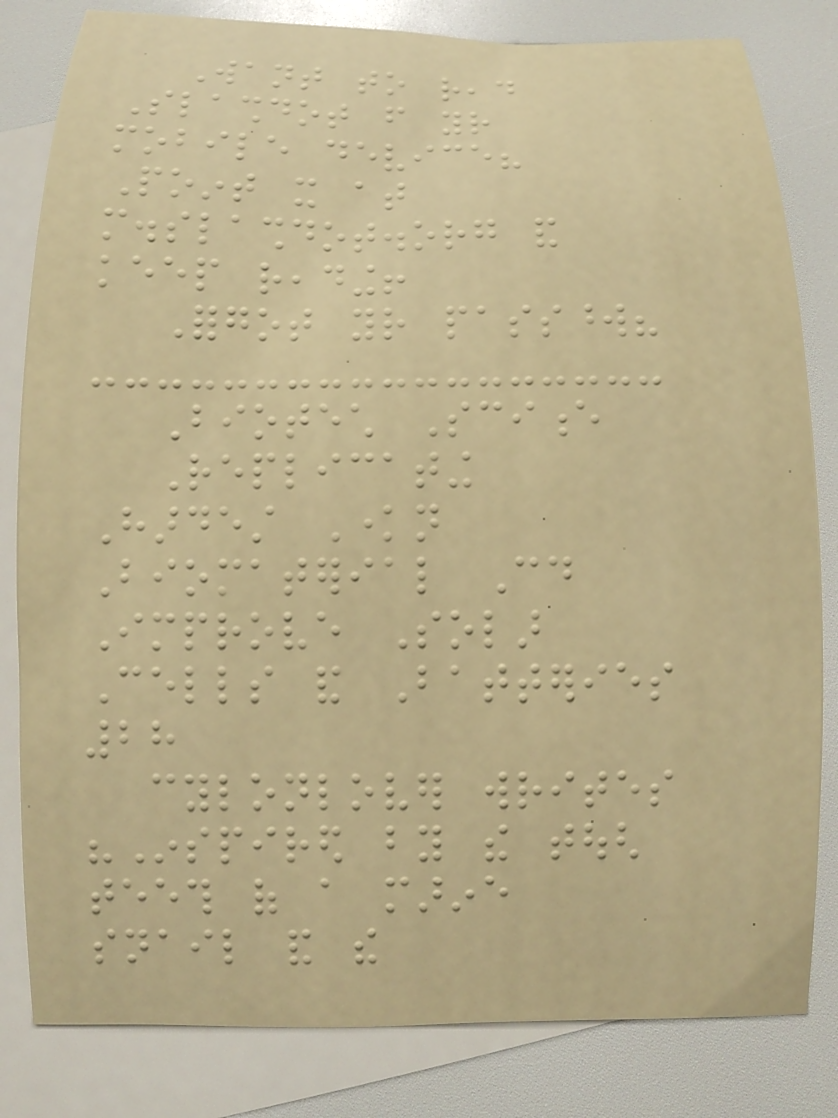Want to read
Slashdot from your
mobile device?
Point it at
m.slashdot.org and
keep reading!
Forgot your password?
Biotech Science
Replicating
Hardest Known
Biomaterial Could
Improve Solar
Cells and Batteries
28
cylonlover writes
"Inspired by the tough
teeth of a marine
snail and the
